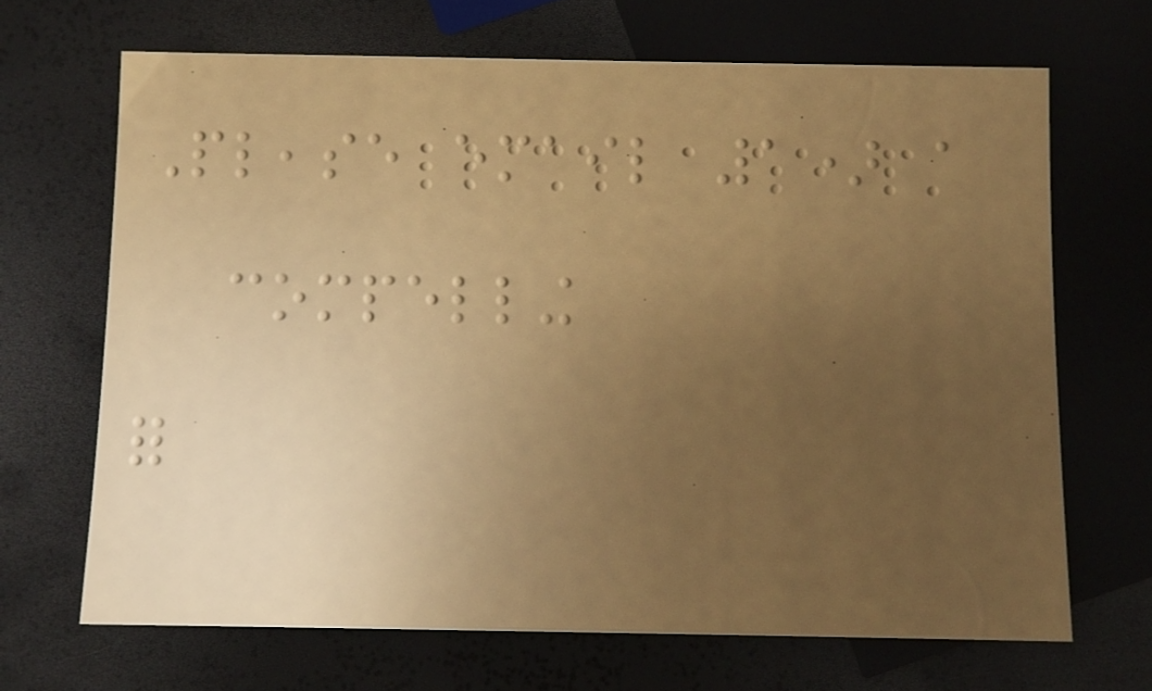Please email 1) a
compelling
for
